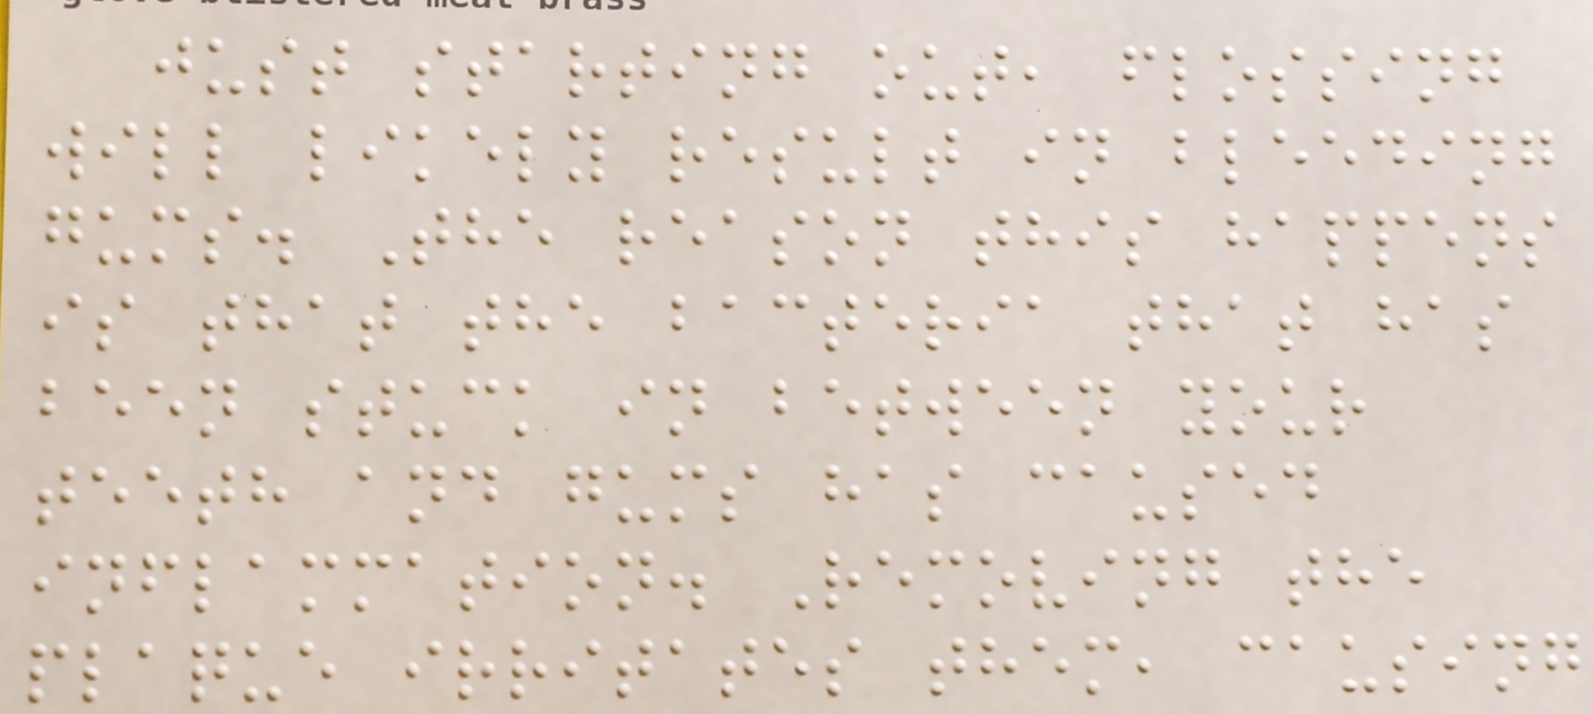just starting out, flossing
will likely result in bleeding
gums. The reason this happens
is that the bacteria that has
been stuck in between your
teeth and gums has caused
inflammation. Removing the
plaque irritates them, causing
